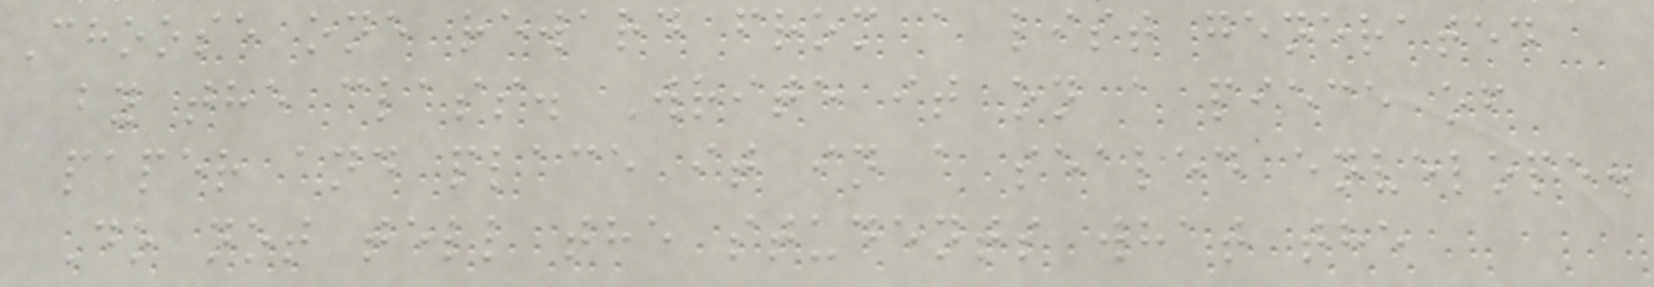Choose one reward from a list generated
by the class. Write it on a piece of
paper and place it in a sealed envelope.
Do not tell the students what the
